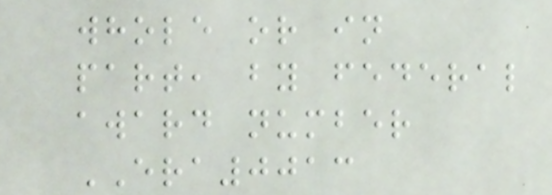whole or in
part, by federal
award number
ERA0013
